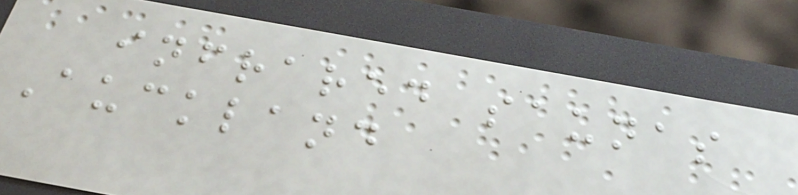infrared saunas
Auckland
